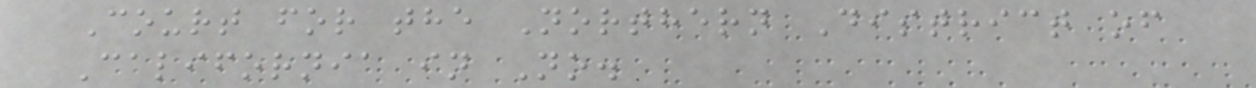Court for the Northern District of
California in No.
